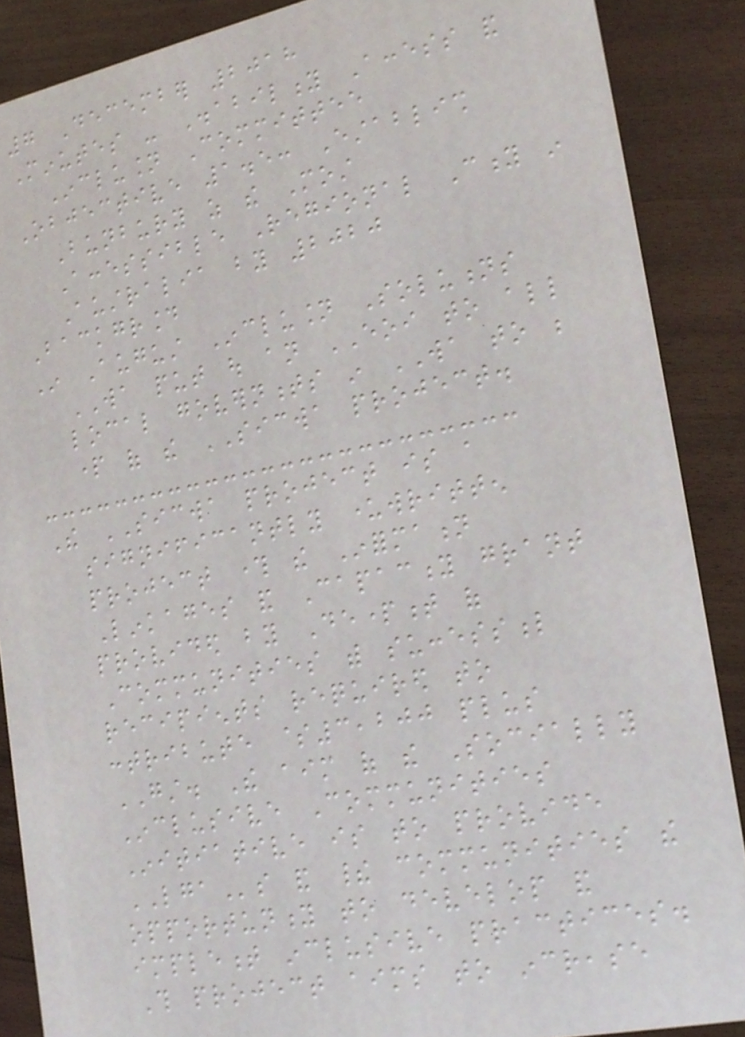7 December 2018
Minutes - Disability Access and
Inclusion Committee
Objective 1.5: Establish
Bunbury as the Most
Accessible Regional City in
Australia by 2020
Background
In August Inclusion Solutions
WA put out an EOI to all
local governments in WA to be
part of the SICWA project.
The SICWA project is a
significantly underwritten
project through the Information
Linkages and Capacity grant
provided by Department of
Communities with successful
recipients required to
contribute $3,200 plus
GST. The aim of the Socially
Inclusive Communities
Initiative is to provide
LGAs and their communities the
opportunity to develop and
implement inclusive practices.
This project aims to increase
